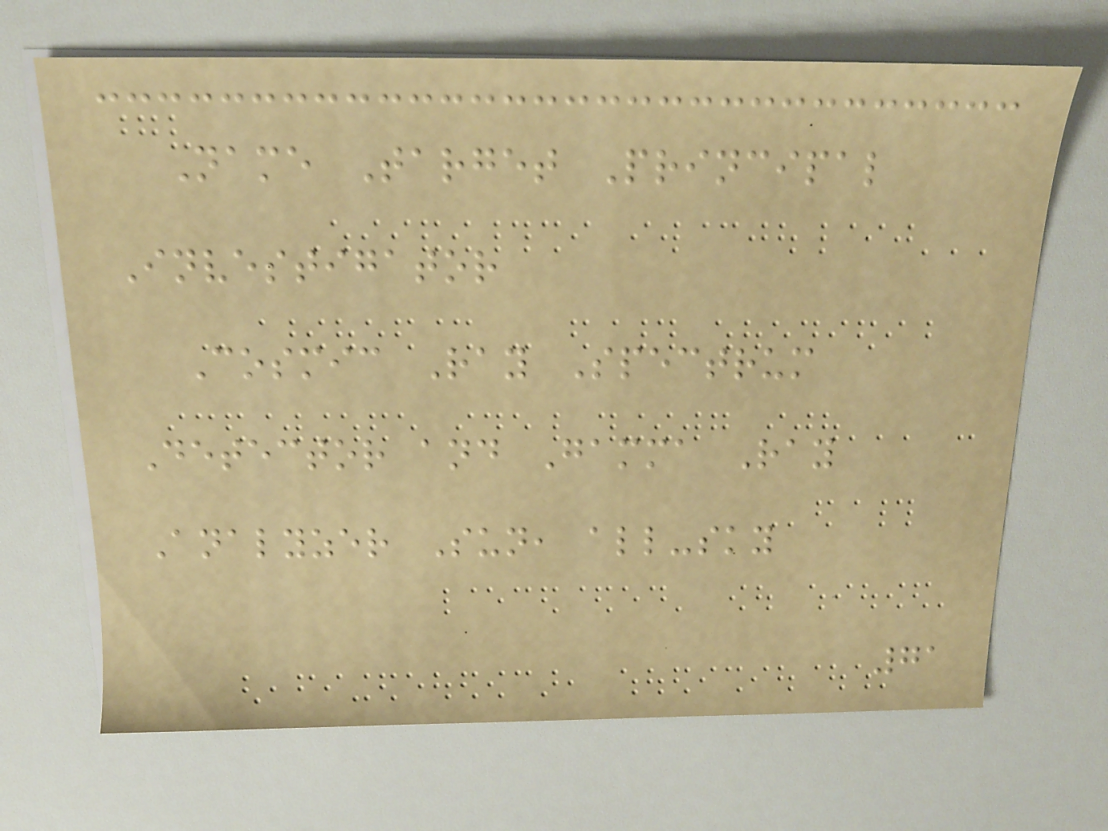Name Target Principal
Investigator
Cosmic Ray Spectrum
Detector and Gamma Ray
Analyzer Sun, all-sky
71
